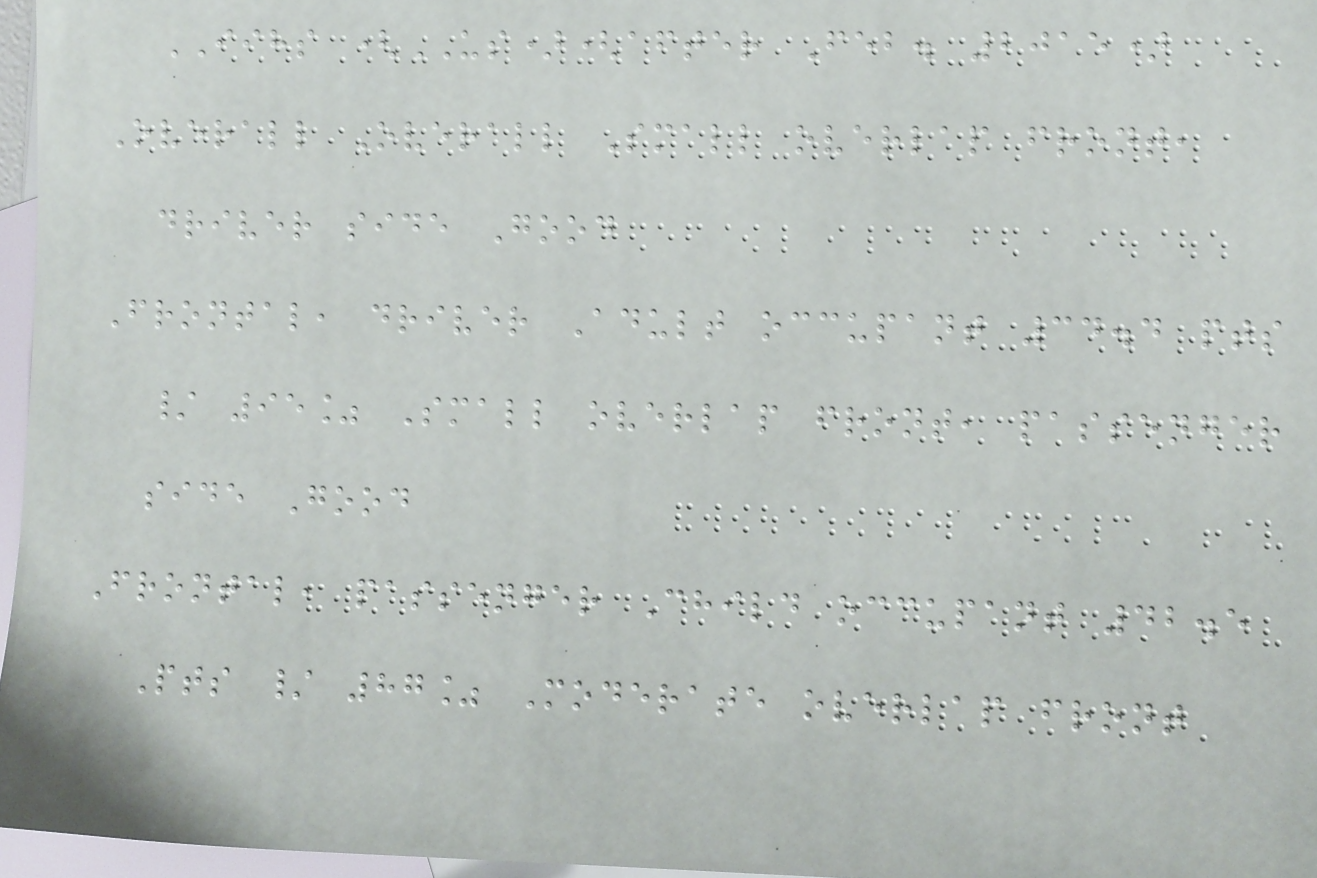IIHS (US)(after Feb. 2015)
Overall Overall Small overlap front,
driver side Good
Frontal, driver Adult occupant 34.4 pts
/ 95% Small overlap front, passenger
side Good
Frontal, passenger Child occupant 42.5
Pts / 87% Moderate overlap front
